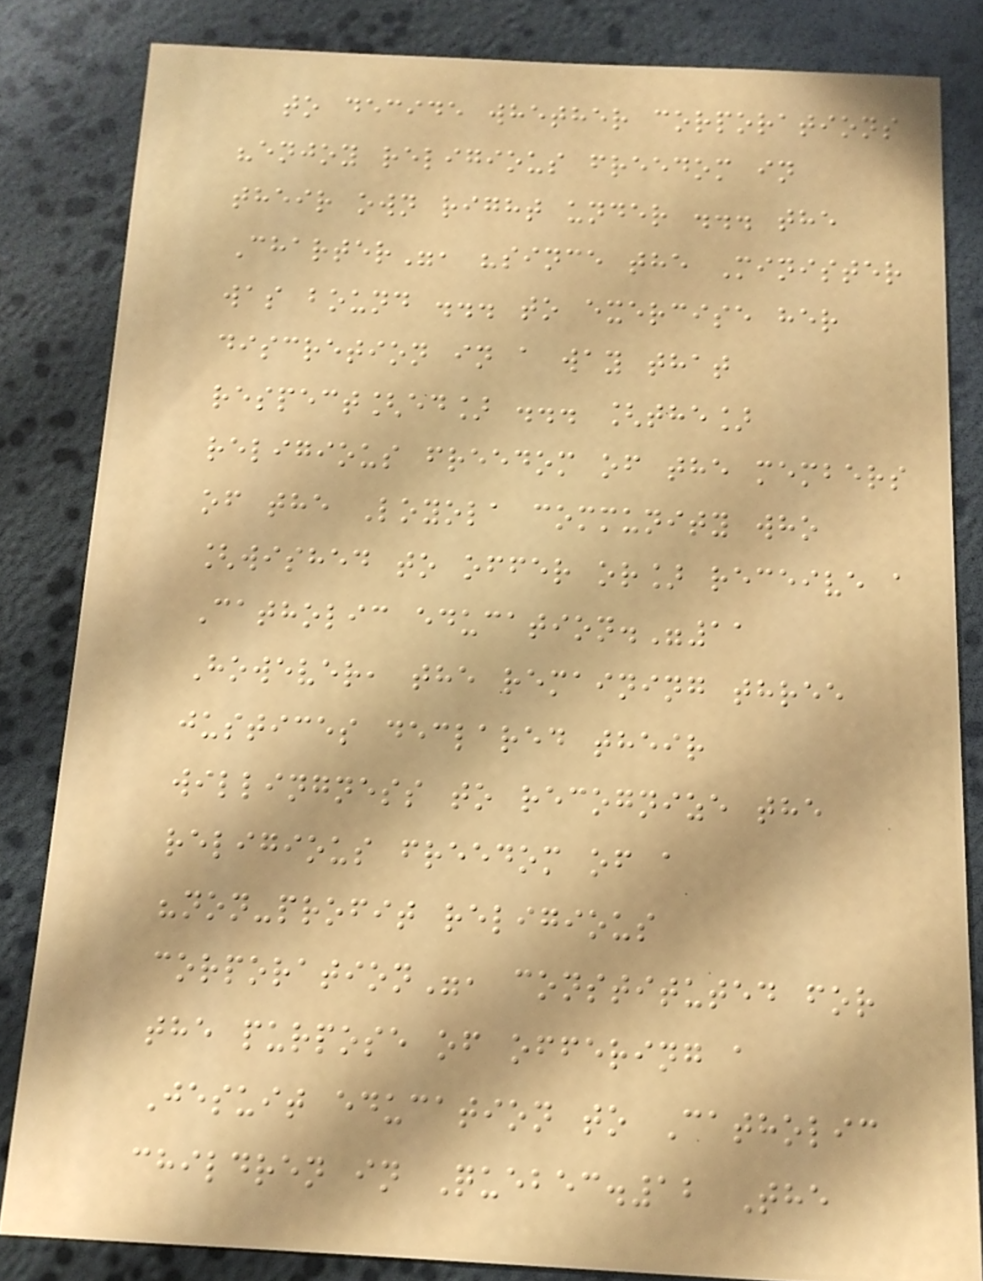to decide whether corporations
"enjoy religious freedom in
their own right under ... the
Charter", "since the Minister
was bound ... to exercise her
discretion in a way that
respect[ed] ... [the]
religious freedom of the members
of the Loyola community who
[wished to offer or] receive a
Catholic education."11
However, the remaining three
justices declared their
willingness to recognize the
religious freedom of a
"non-profit religious
corporation", constituted for
the purpose of offering a
Jesuit education to Catholic
children in Quebec.12 The
